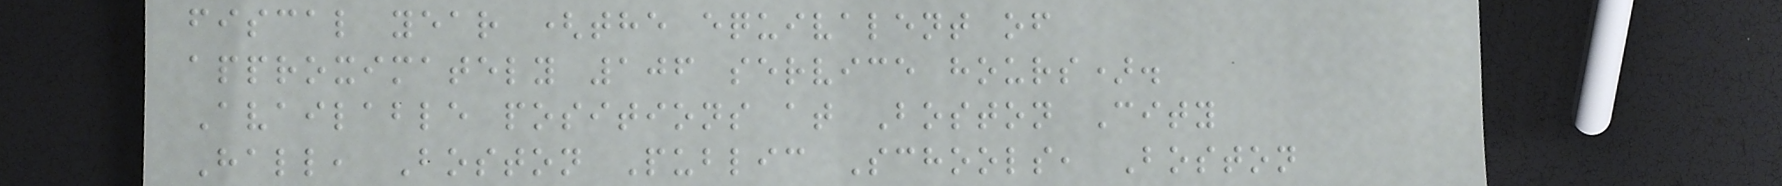fiscal year (the equivalent of
approximately 106 service hours).
Available positions at Boston City
Hall, Boston Public Schools, Boston
